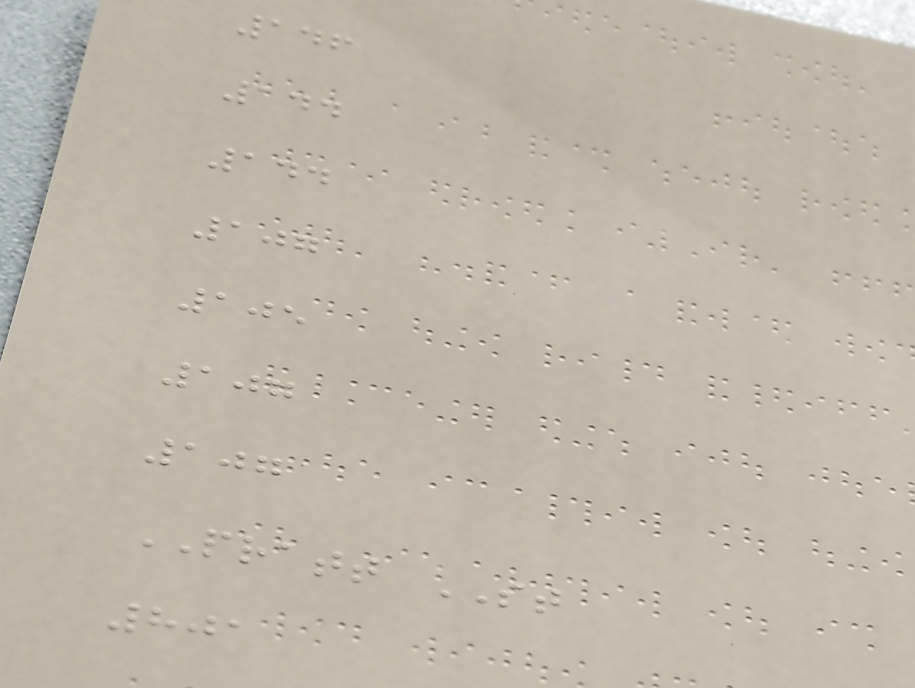146
144
144
107
105
107
107
PRATT ST
801
